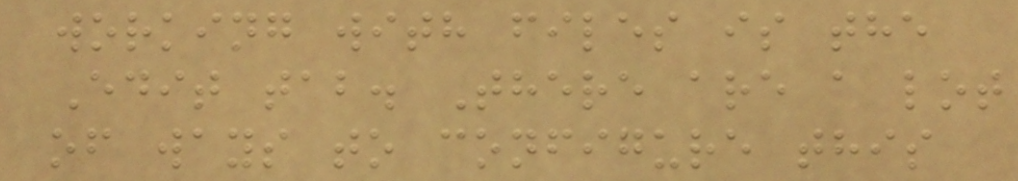working with files is the
Edit tab. There are a lot
of ways to configure this
